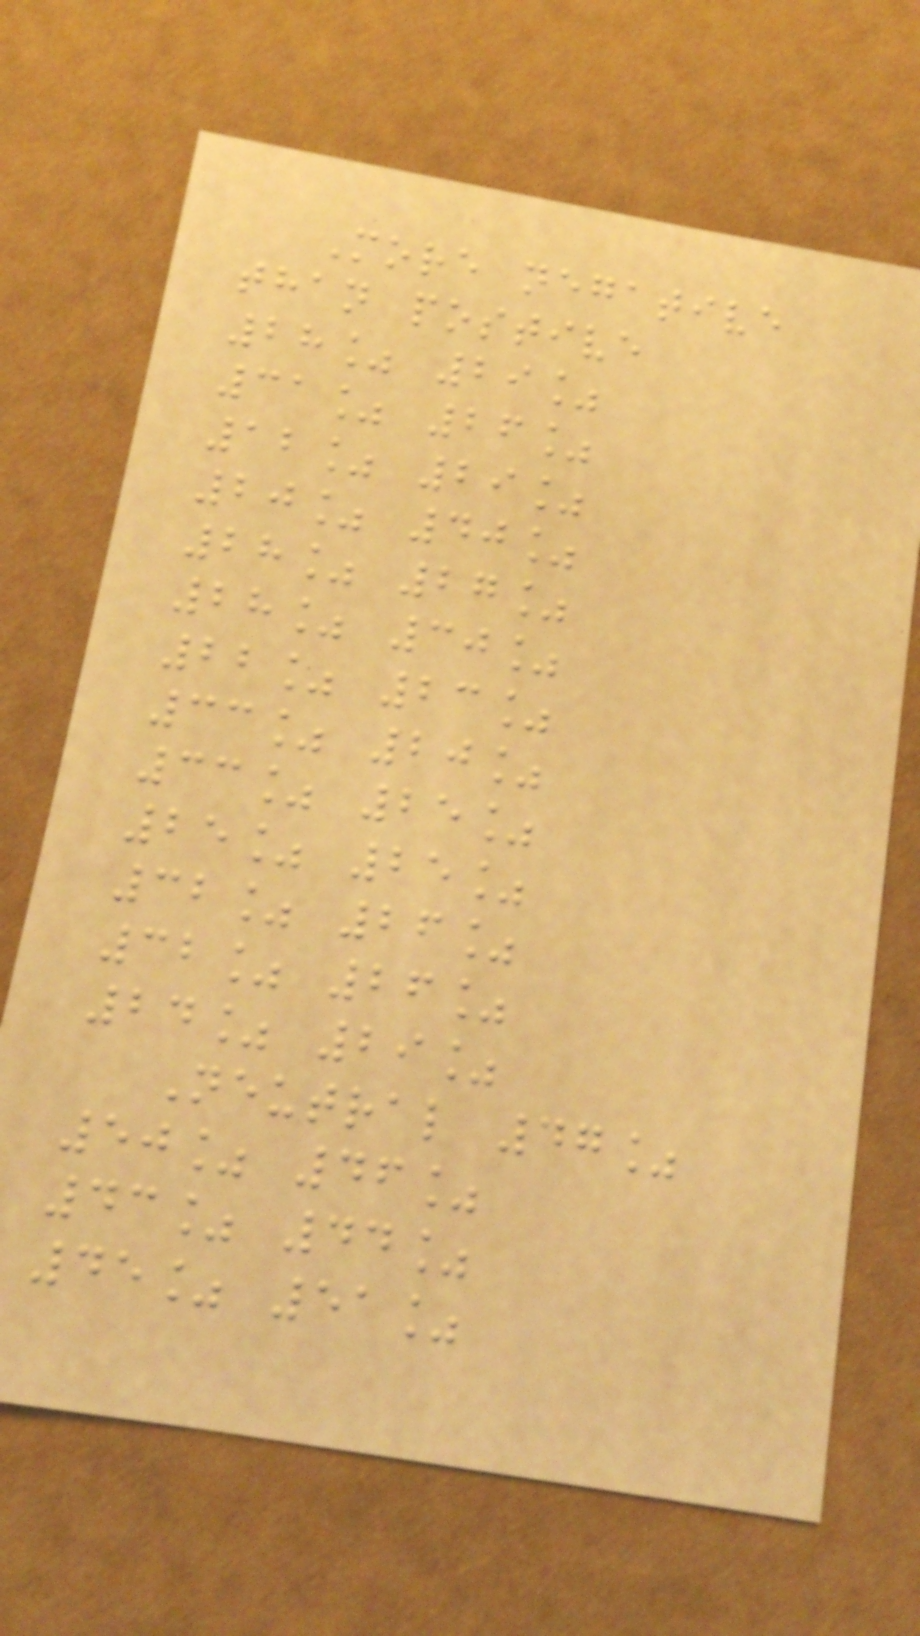More negative
than postive
28% 29%
31% 26%
12% 29%
20% 40%
28% 27%
28% 30%
22% 23%
33% 20%
33% 25%
25% 25%
32% 26%
32% 26%
24% 29%
Neutral 47%
50% 46%
43% 44%
45% 51%
